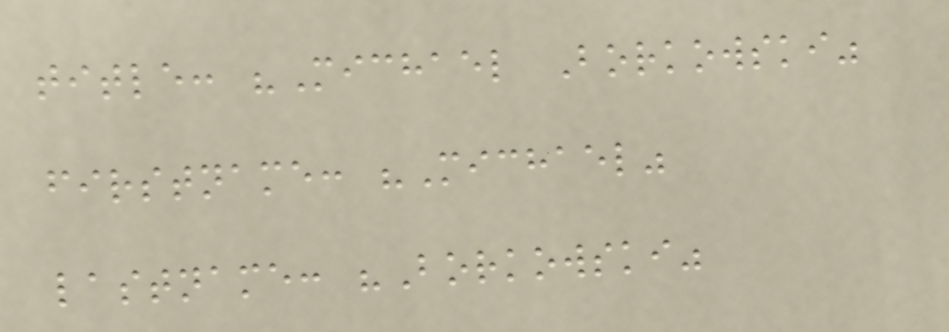title: "Michael Borkowski"
firstname: "Michael"
lastname: "Borkowski"
